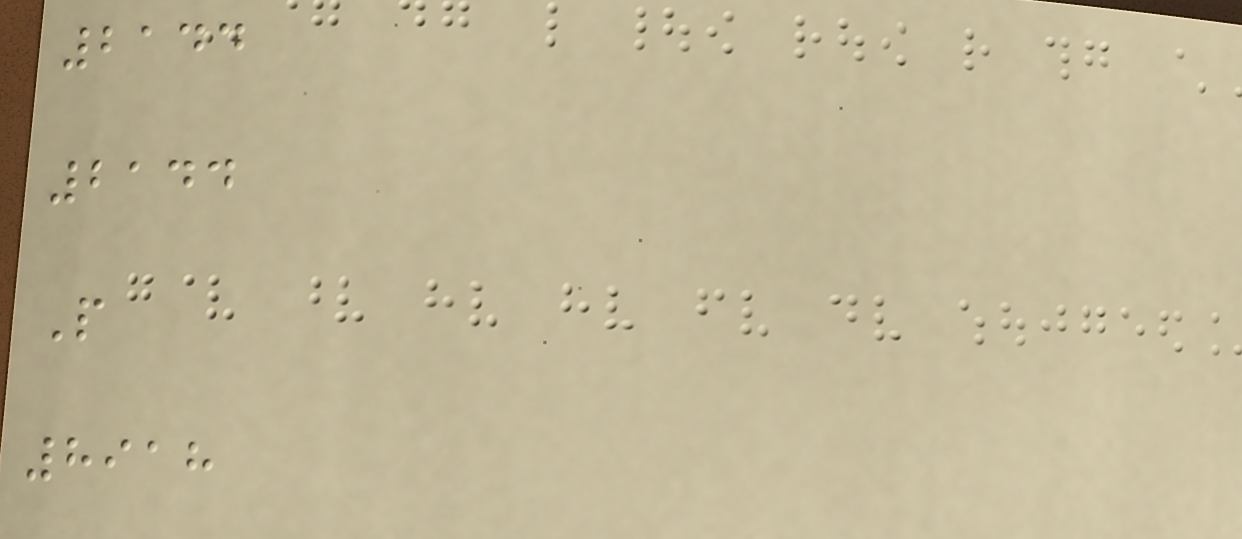2144
2144
P
8918
